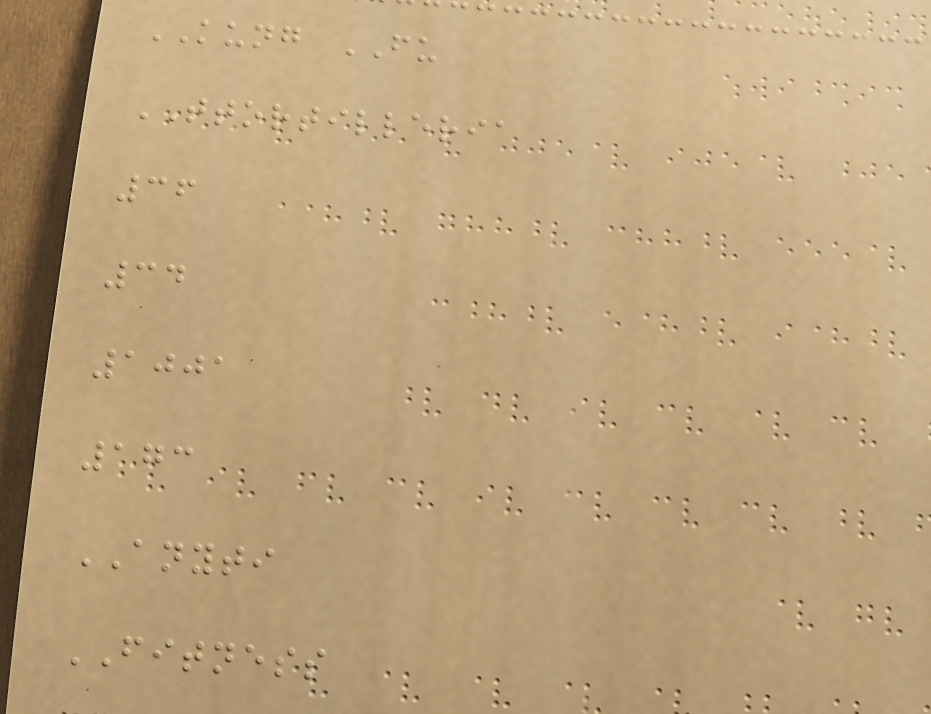KUNG FU
TTORTILLERIA
36
34
1001
173
ANYTI
FITNESS
